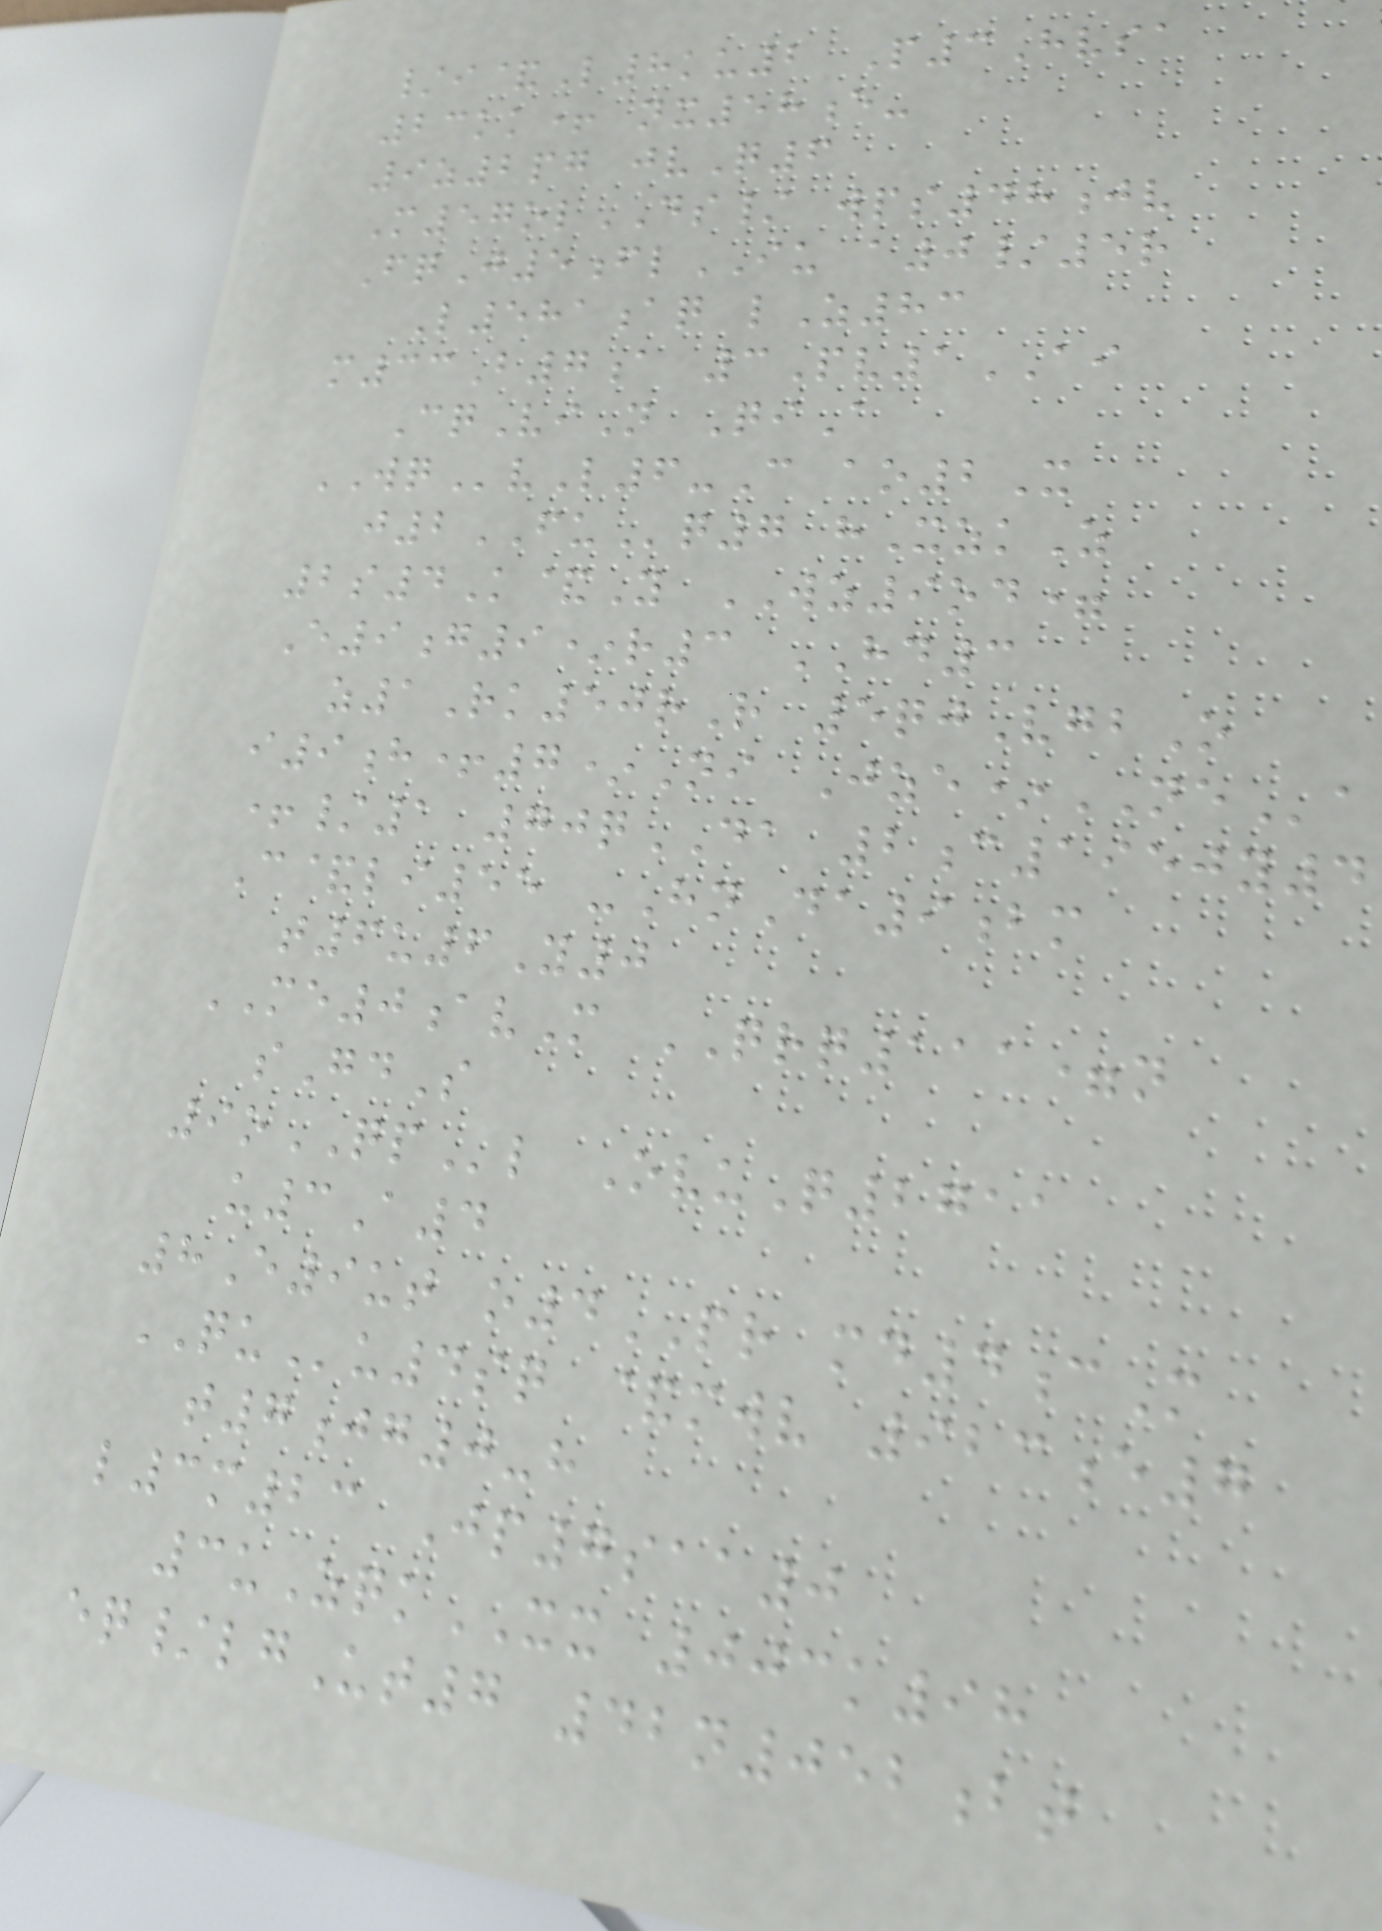/i&L8ku2 P3Hvsa
23kk+ nx58e-
9z2pg jvQ6
M57olDS/ wps48jv
FqJ5flIU a0/5r
L581aq lZ83
m33B7a 3Pv1AI
CqViN QiA
WQvL6-C ao2X
j2FUq7 hXzkZ
2s4K&Y WZ9od=
E9g9*r3 HD3
z1Rk50rR 5qjVgbO
i9h+7*Ni Jze*NEa
+/1 70qDA 2c1950y4
C&li55 -HnDa9bm
t6u6Y0
ME0avM QRQ111=n
sGdS
9oQPl OvuQ2711
u3A4
8E9ut o4PR md4cM
QUu4sq &mwv 923e7
t7jg0-h
l3m23 Jp7saa0
3uZqkXX 003k98
eq/lgUt7 42n052bt
